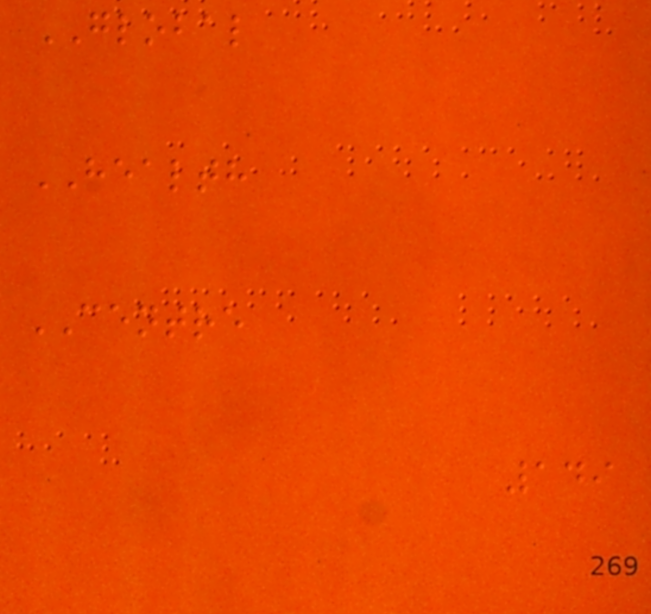GLOBAL
HEALTH
CENTRE
149
